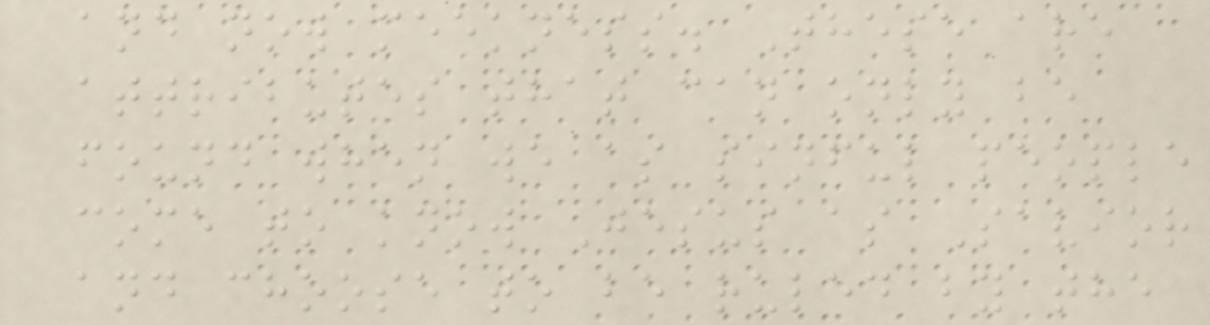and now meekness. These are
attributes that can only be
found when we as sinful people
come to know Jesus as Savior
and choose to be ruled by the
